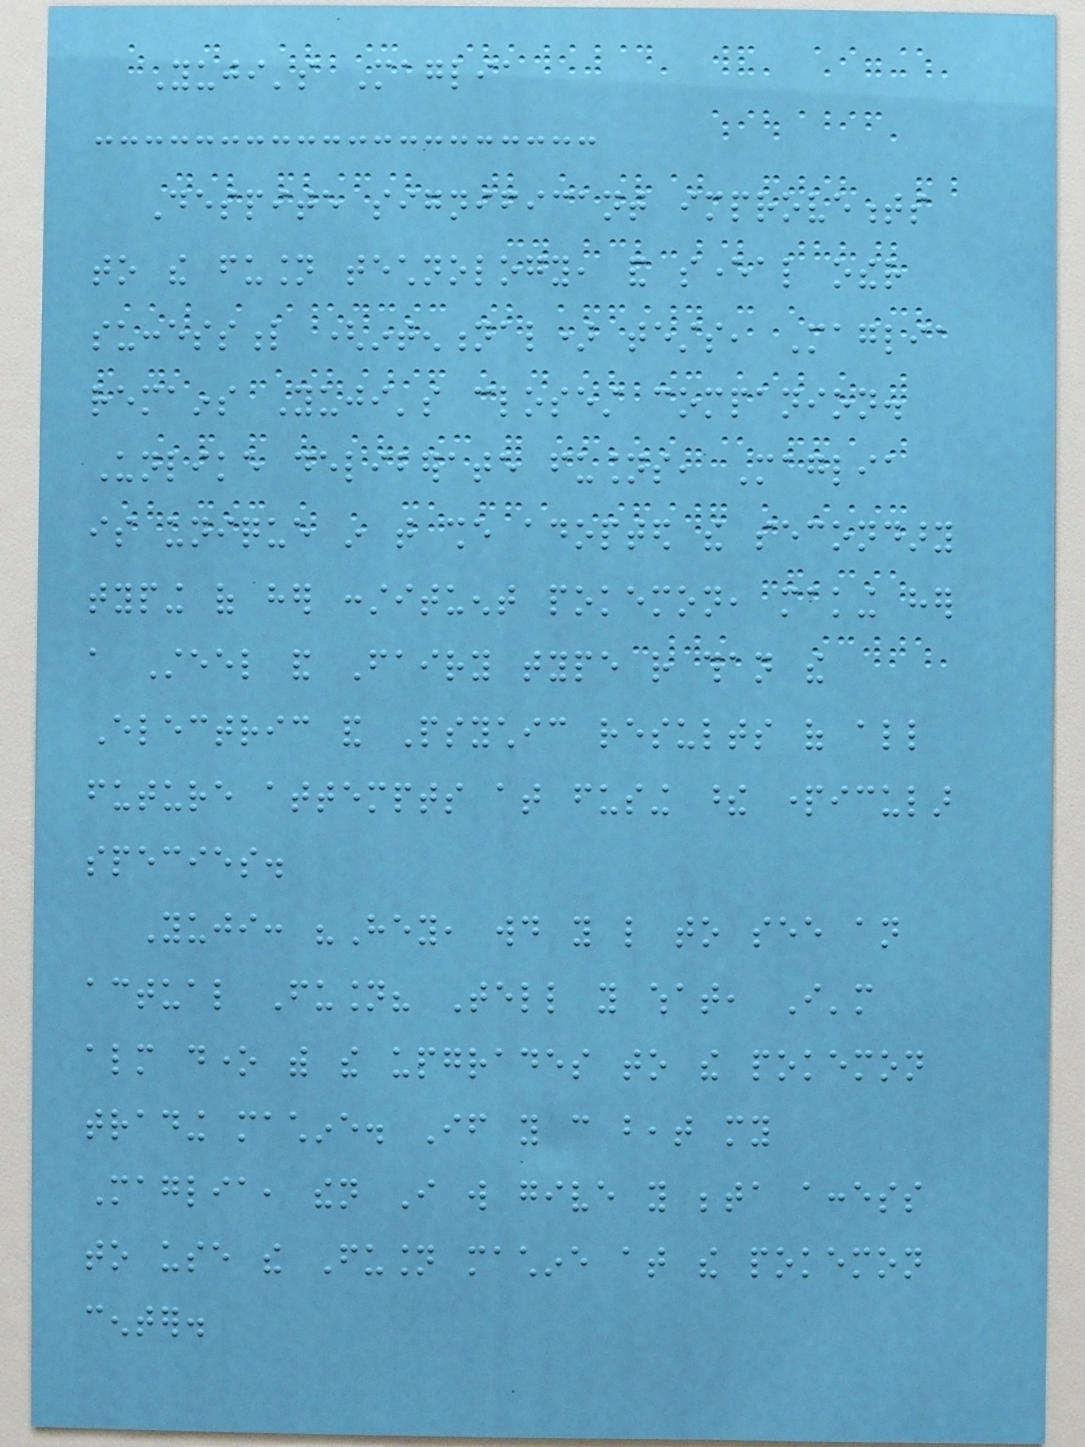Yuji's Maglia
Despite significant improvements
to the fusion technology, and several other
successful (intentional) tests, Maglia
remains Yuji's closest companion.
Unlike deliberate fusions, Maglia
is unique in that she adopted the secondary
typing of her constituent pokemon, making her
a Steel and Fairy type rather than the
Electric and Psychic results of all
future attempts at fusing these particular
species.
Yuji: "Hey, would you like to see an
actual Fusion? Tell you what, I'm
almost done with the upgrades to the pokemon
trading machine. If you can beat my
Maglia, then I will give you beta access
to use the Fusion machine at the pokemon
center.
